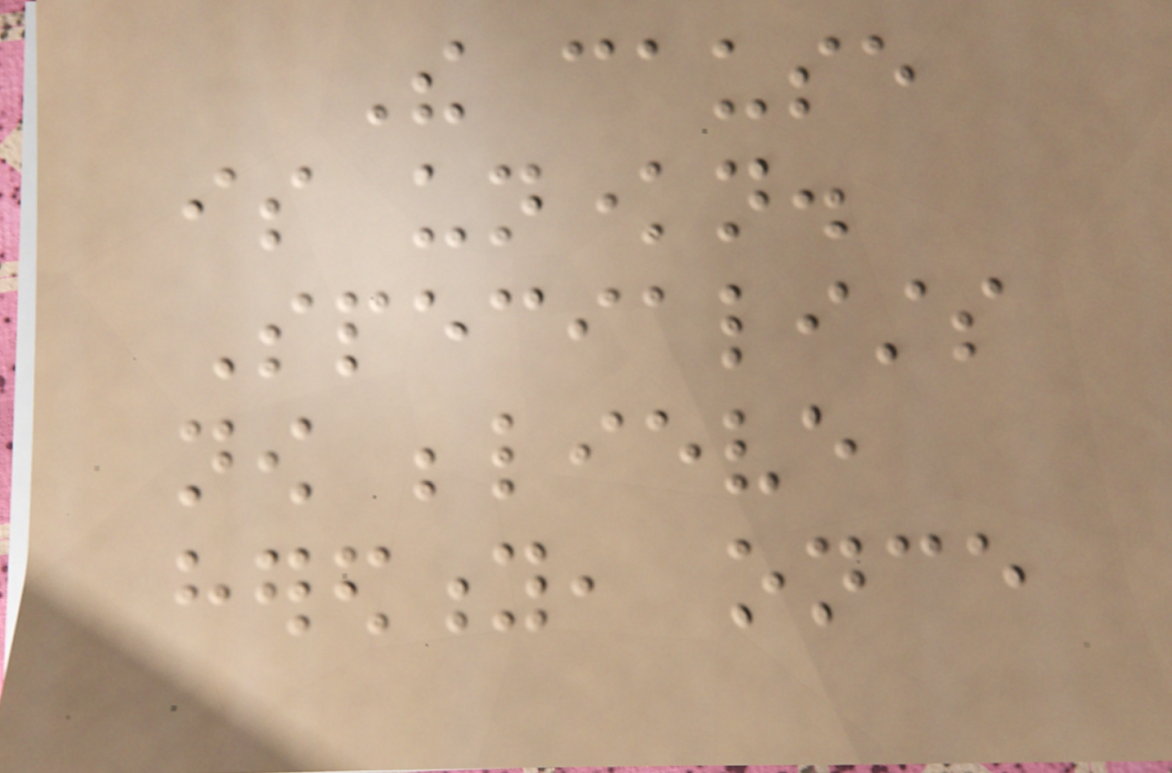The cause
is unknown.
Specialists
now believe
heredity, once
